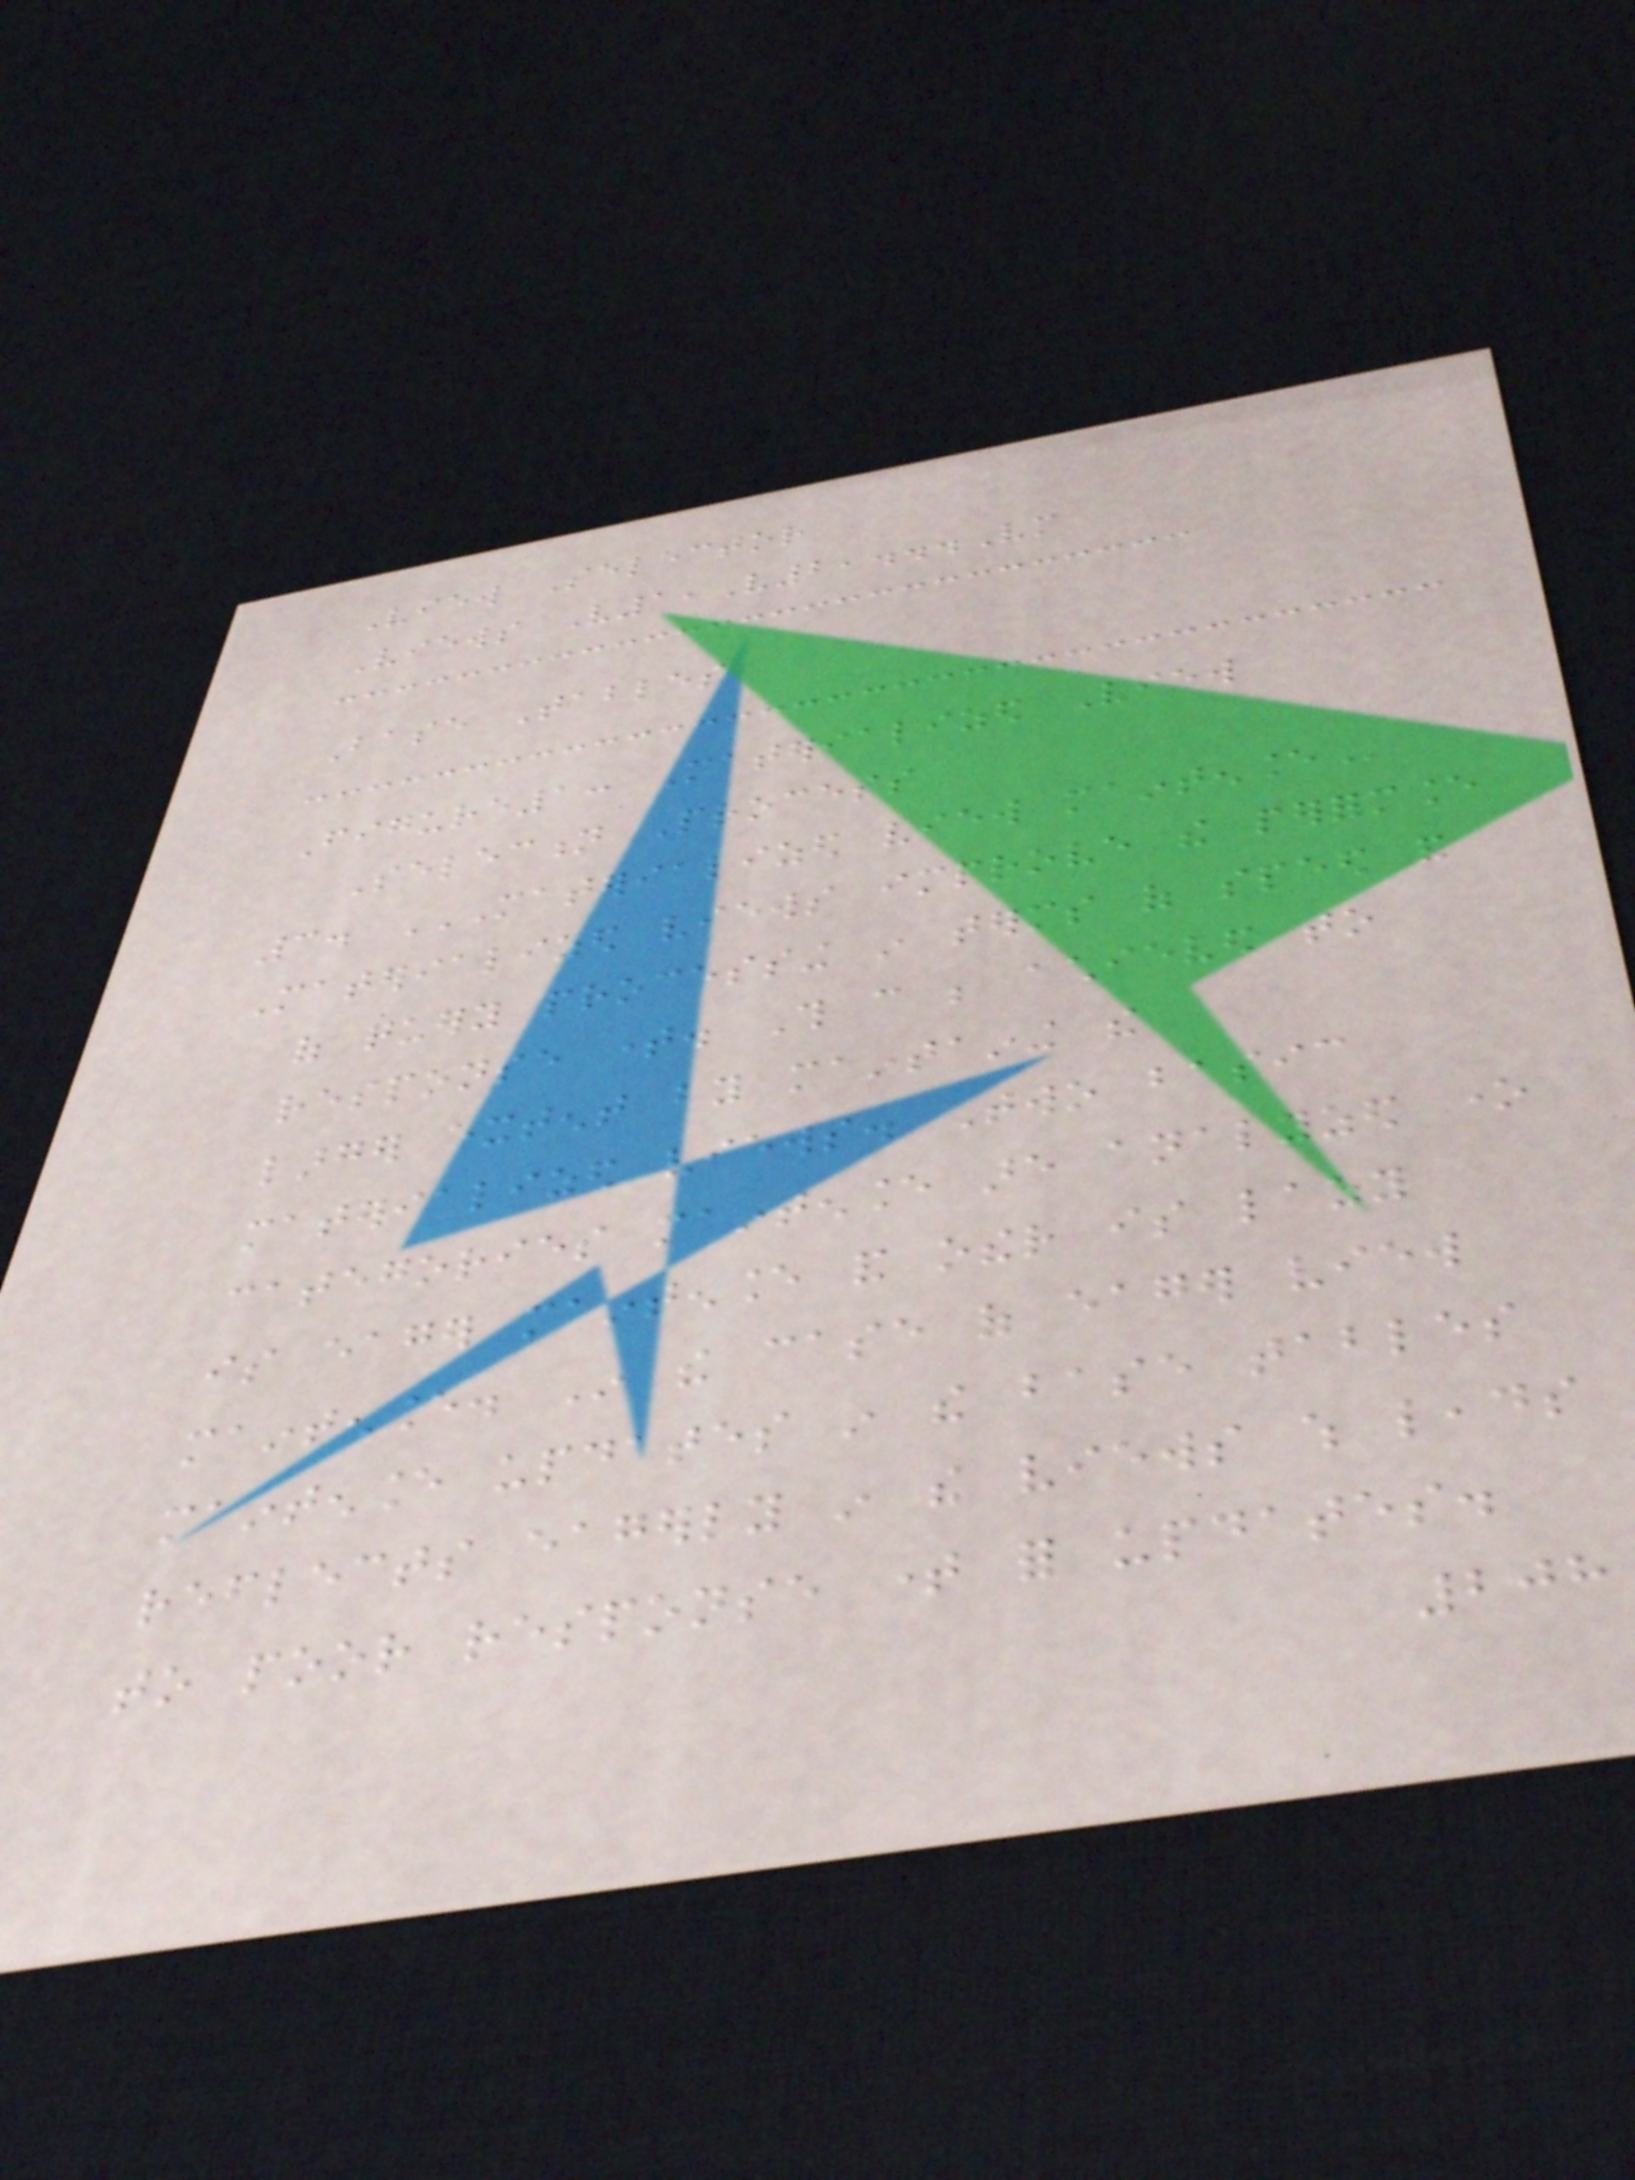View Selector
Views V1,V2,...Vm
Base Tables
Figure1: Materialized View
Selection Process
3. MATERIALIZED VIEW MAINTENANCE
Materialized views improve the performance
of query processing in terms of speed and
response time. This can be achieved to
larger extent by maintaining the
materialized views. Two basic
categories maintenance are analyzed one
is eager maintenance and other is lazy
maintenance. In the case of eager view
maintenance updates in the base tables
reflects eagerly in the views which leads
to poor response time for updates.
208
